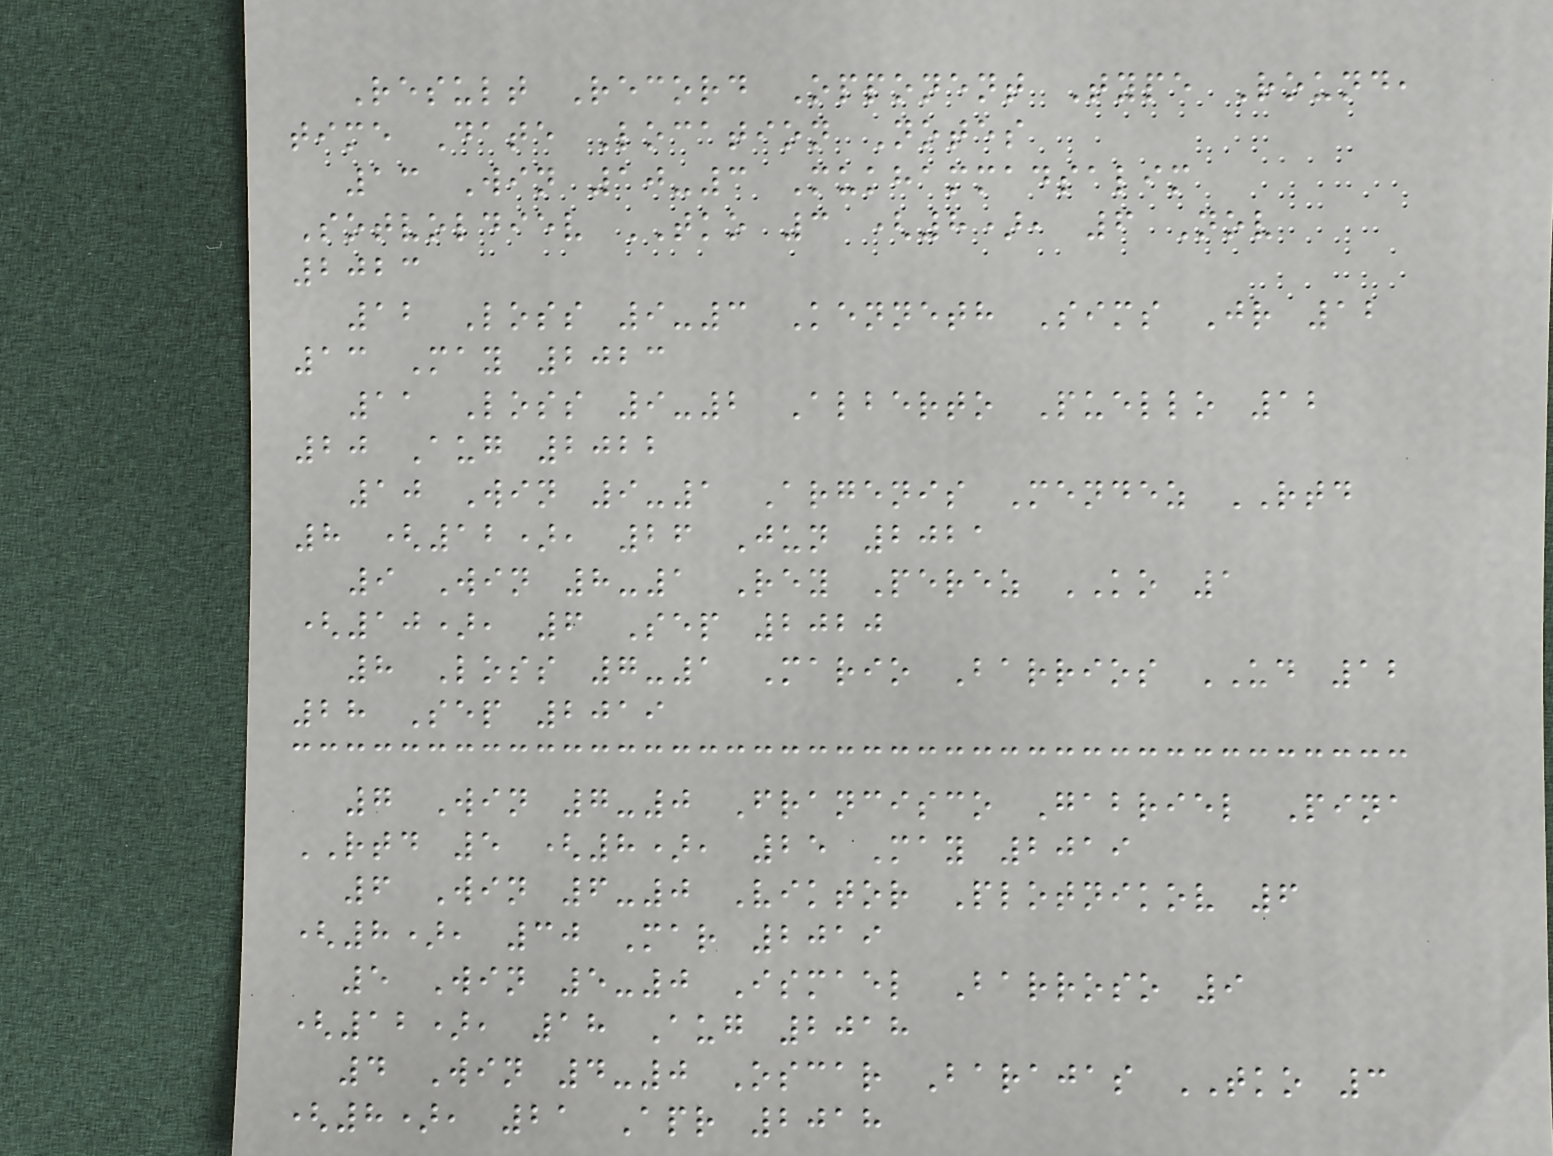Result Record Opponent Type Round,
time Date Location Notes
13 Win 10-3 Mukhammadsalim
Sotvoldiev TKO 3 (8), 6 Nov
2023
12 Loss 9-3 Kenneth Sims Jr 12
13 May 2023
11 Loss 9-2 Alberto Puello 12
20 Aug 2022
10 Win 9-1 Argenis Mendez RTD
8 (12), 26 Jun 2021
9 Win 8-1 Rey Perez KO 1
(10), 6 Sep 2020
8 Loss 7-1 Mario Barrios UD 12
28 Sep 2019
7 Win 7-0 Francisco Gabriel Pina
RTD 5 (8), 25 May 2019
6 Win 6-0 Viktor Plotnikov 6
(8), 30 Mar 2019
5 Win 5-0 Ismael Barroso 9
(12), 18 Aug 2018
4 Win 4-0 Oscar Barajas TKO 3
(8), 21 Apr 2018
